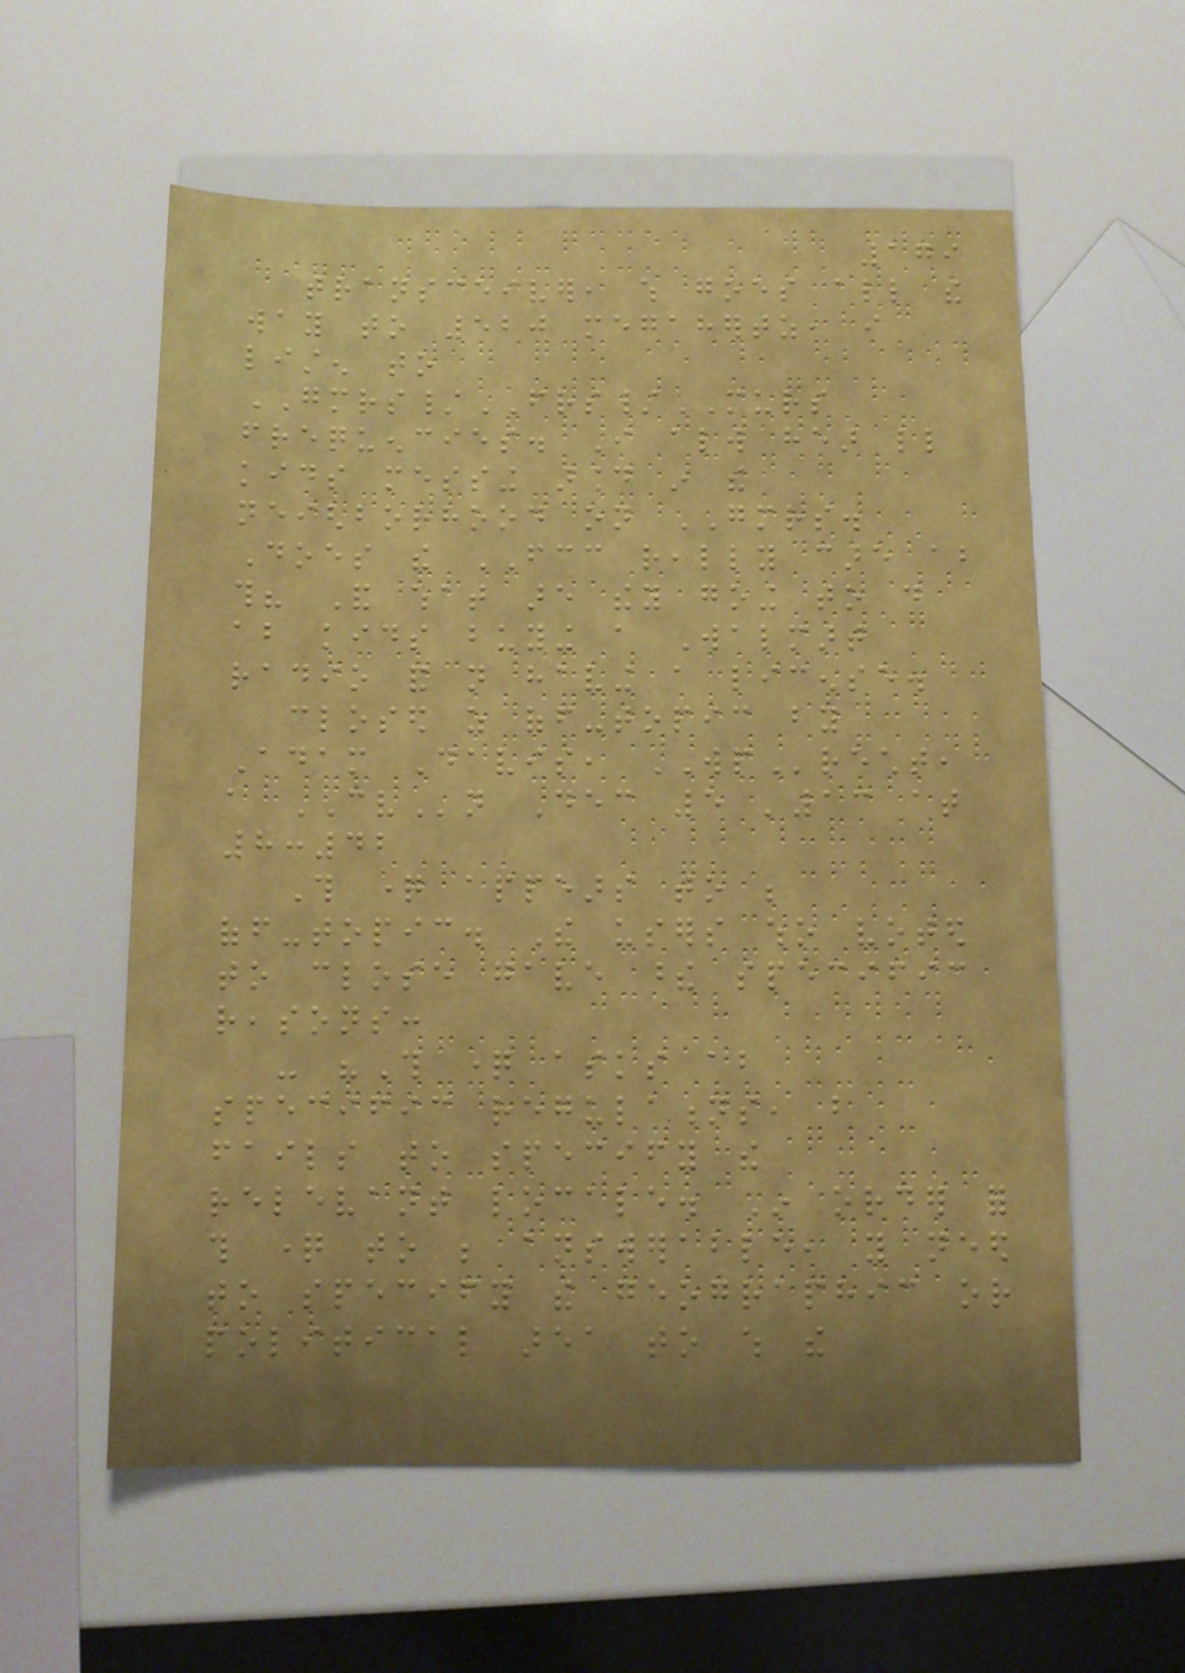179
transceiver, which goes all the
way to 520 megahertz, i
listen to
GMRS/FRS/MURS
frequencies. I always hear little
kids messing around in the
neighborhood on GMRS.
Does the FCC really care about
this? And what are they going to do
about kids buying a Walmart
radio and not having a license.
closed as off-topic by
Adam Davis, WPrecht,
a CVn Dec 5 '13 at
8:42
This question appears to be
off-topic. The users who voted
to close gave these specific
reasons:
- "This question asks about
specific regulations, but
fails to specify the
relevant locale. In order for
this question to be answerable, you need
to specify the geographic or
political area to which the
